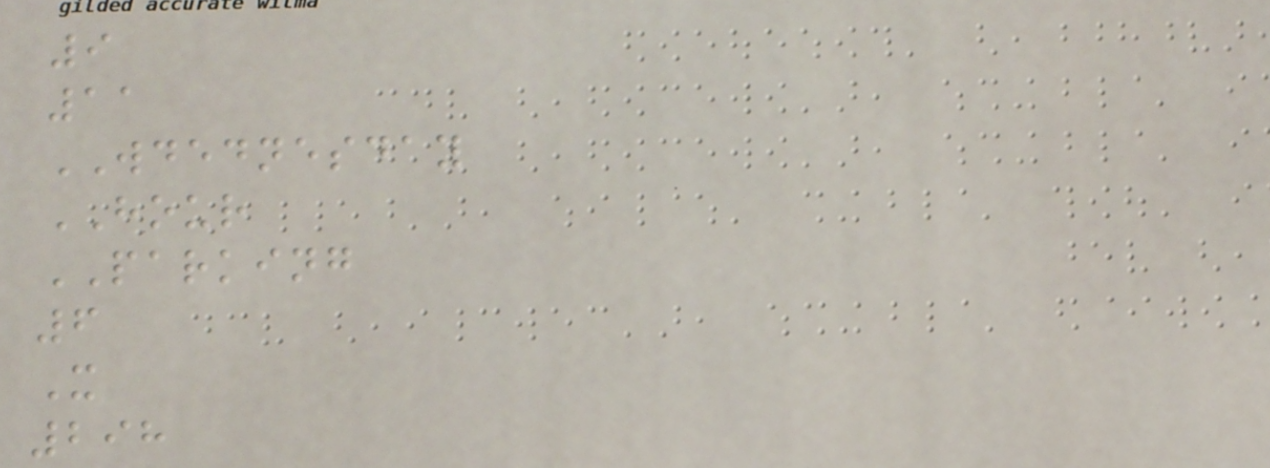9
11
WDEDNESDAY
HOUR
PARKING
6
X
298
